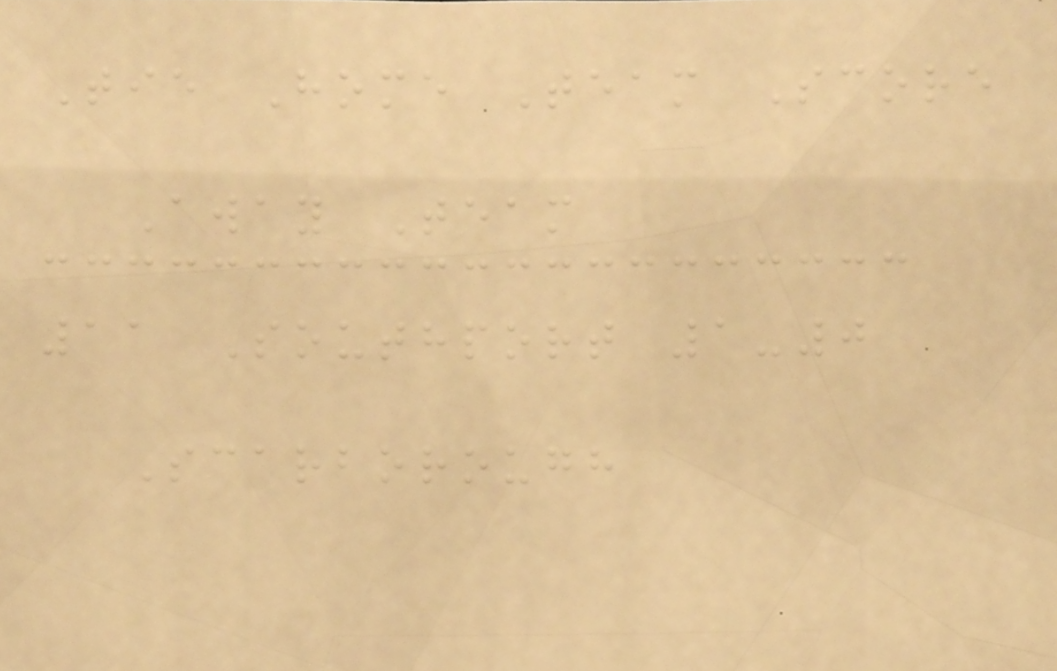Tie Home Team Score
Away Team
11 Southport 1-0
Scarborough
